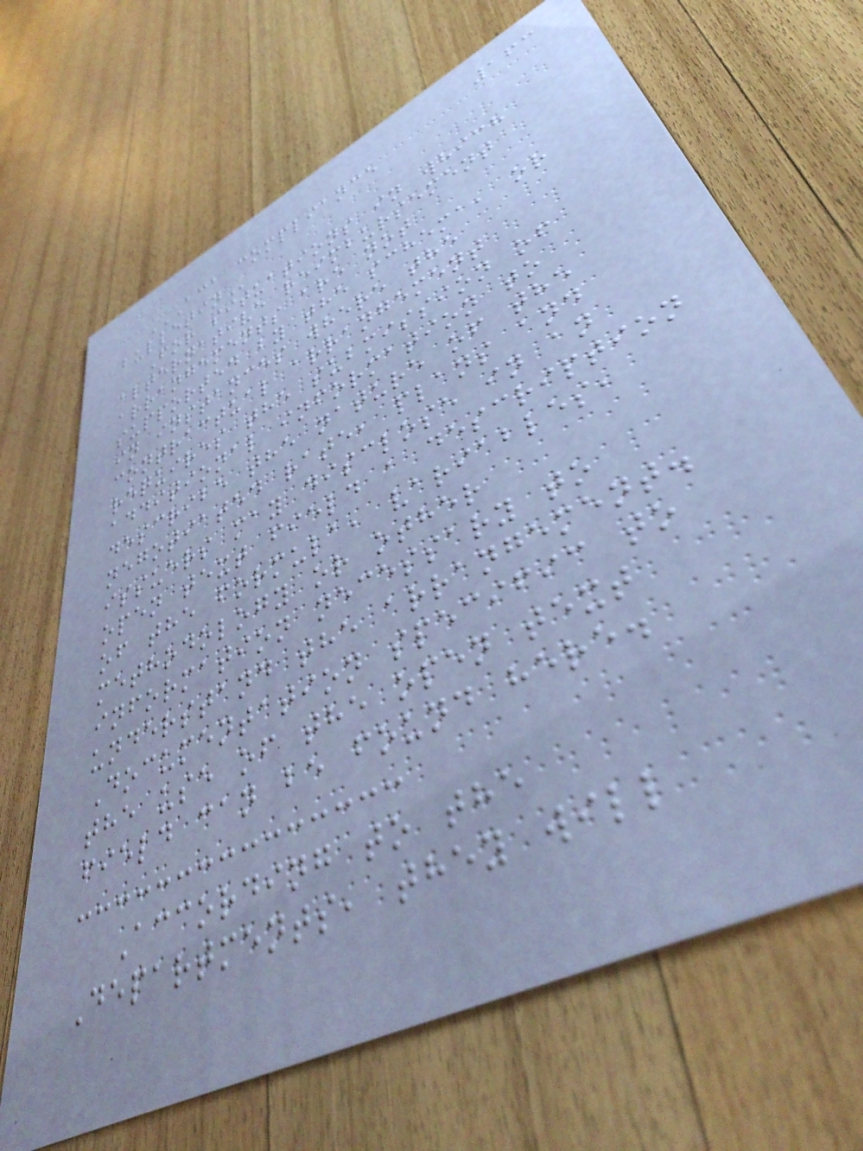163
ACA COMPLIANCE
BULLETIN
For situations in which
alternative reimbursement
arrangements are not
supported by the schema, or
in instances where the
contractual arrangement
requires the submission of
additional information to
describe the nature of the
negotiated rate, plans and
issuers may disclose in an
open text field a description
of the formula, variables,
methodology or other
information necessary to
understand the arrangement.
Documentation specific to
the use of the open text
field can be found here.
According to the
Departments, they will
